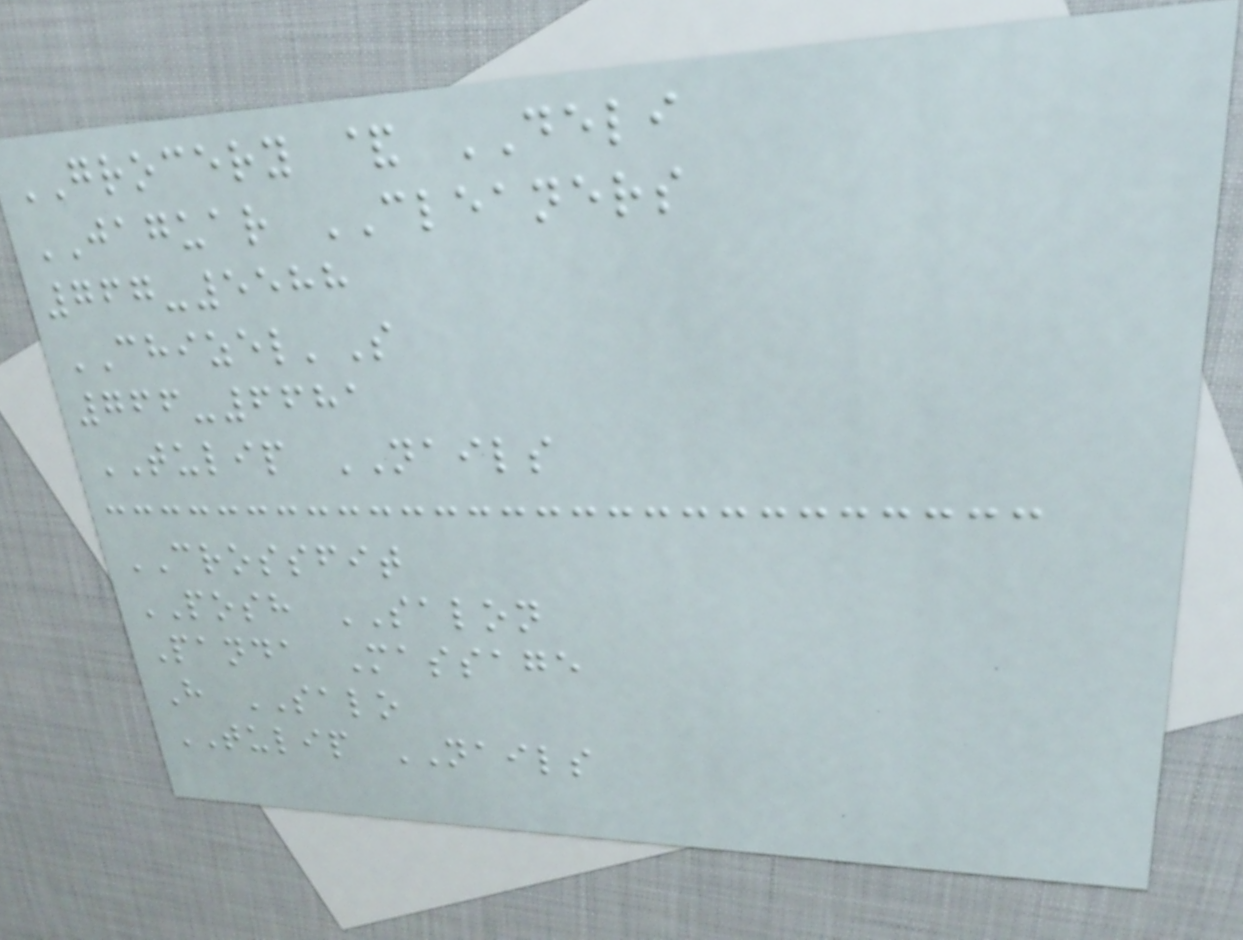GROCERY & DELI
JAGUAR CLEANERS
767-5588
CHIZEL'S
766-6681
TULIP NAILS
CROSSFIT
POSH SALON
Panda Massage
H SALO
TULIP NAILS
